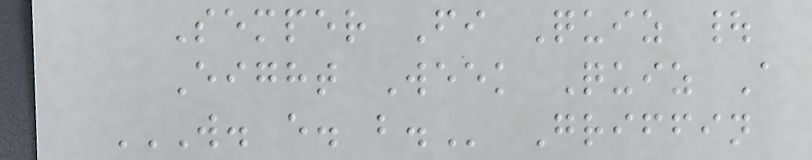Semper Fi Quiz |
Eight Week Quiz A
W. E. B. Griffin
